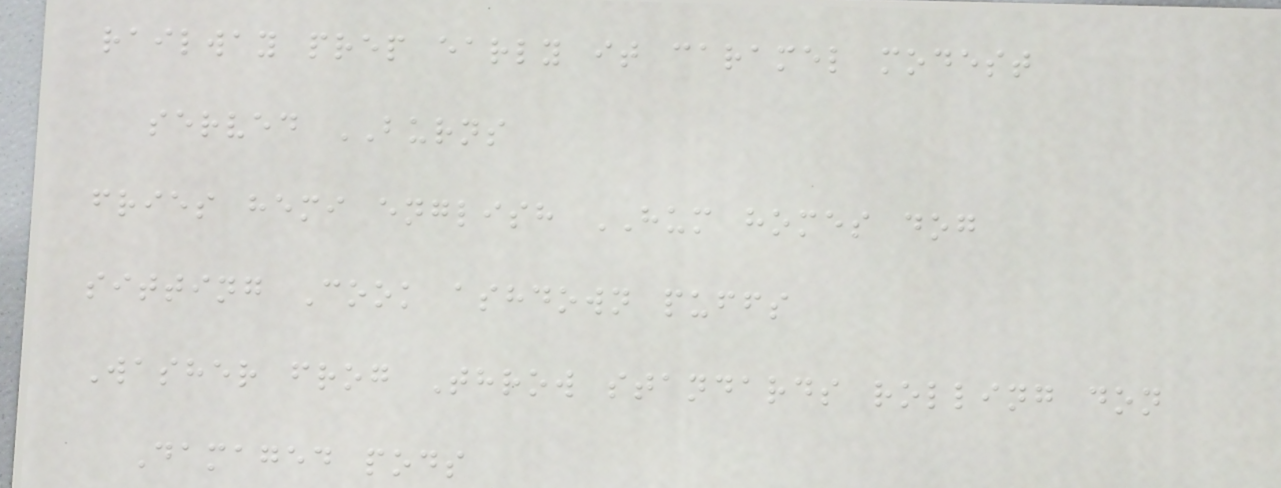railway prep early it caramel modest
served BURNS
fries hemi english HUM homes dog
sitting Cook ashdown puffs
Washer frog Throw standards rolling don
Damaged pods
